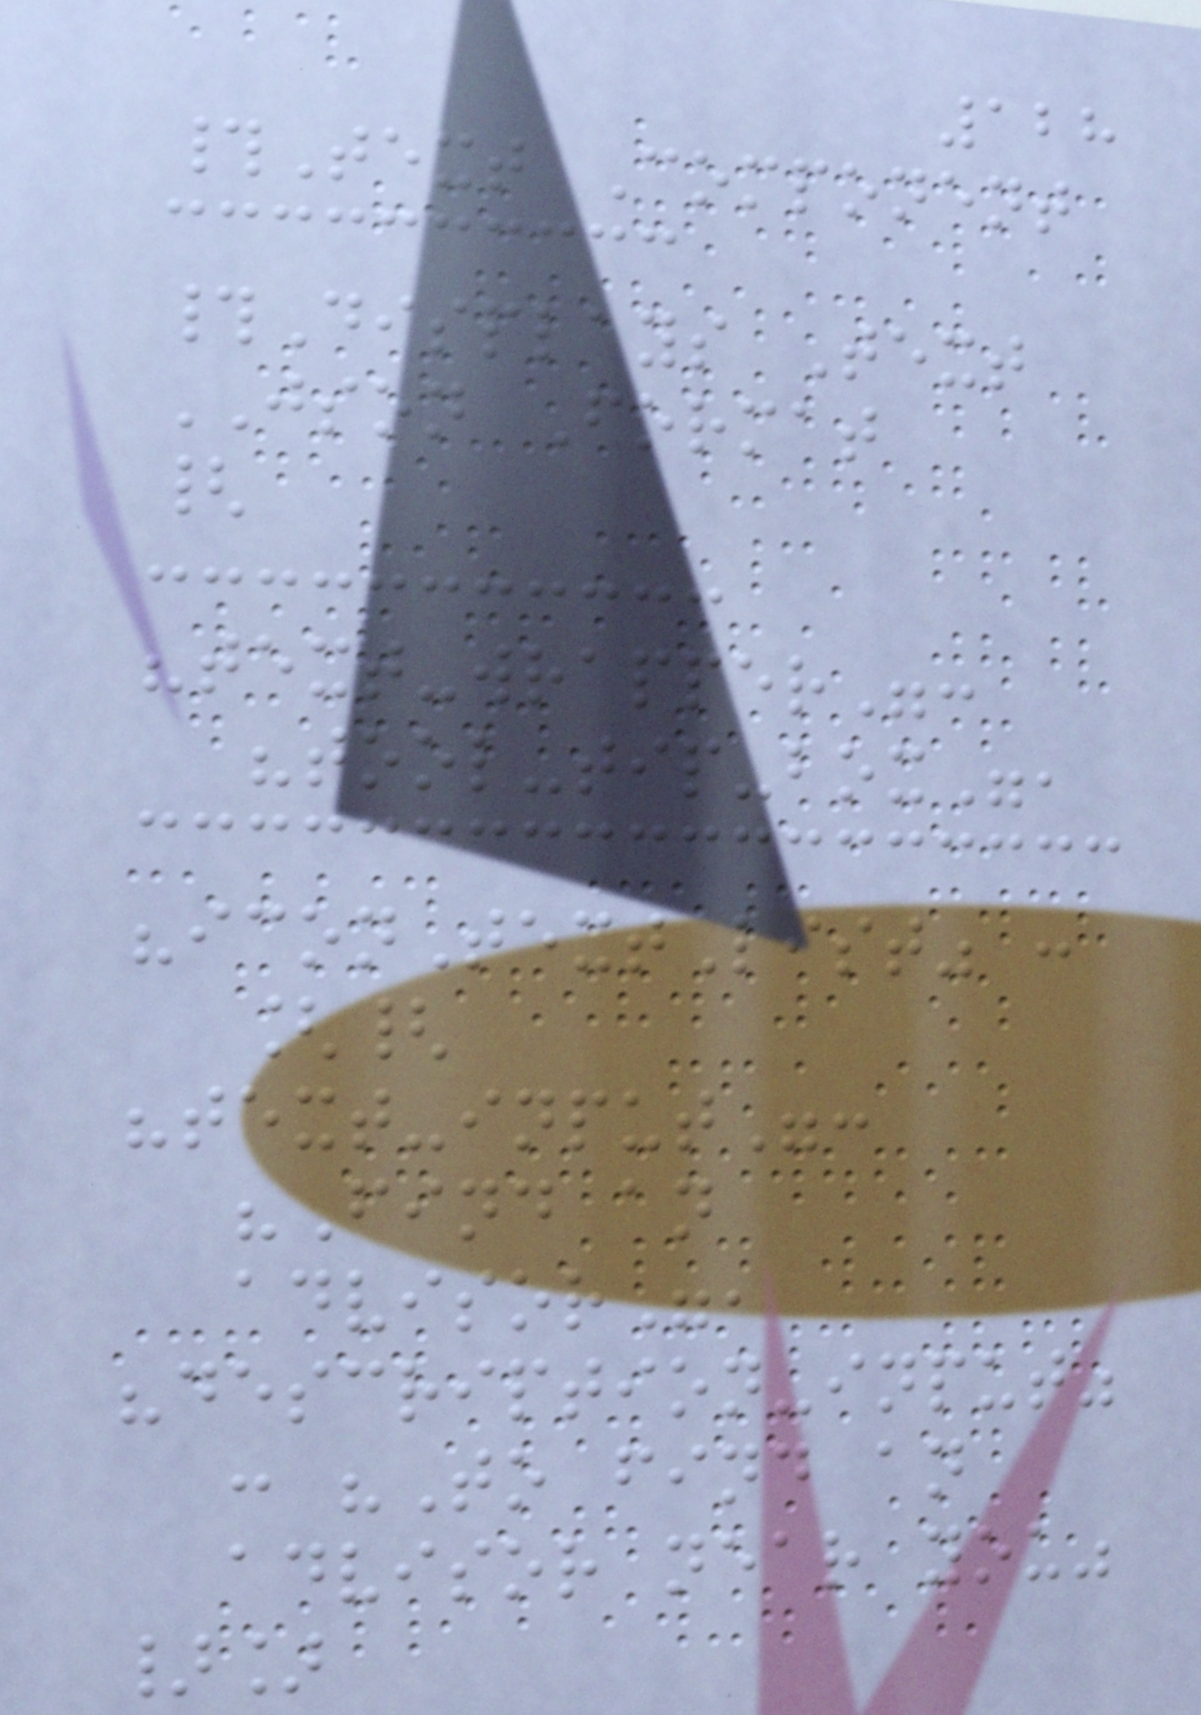128
#Text Component
#Displays Text
JSON Format
{
"text-wrapper":
"tool-tip-box",
"iconTextList" :
[{
"text-input":
"Find an
advisor",
"description-input"
: "To find an
advisor near you"
}]
